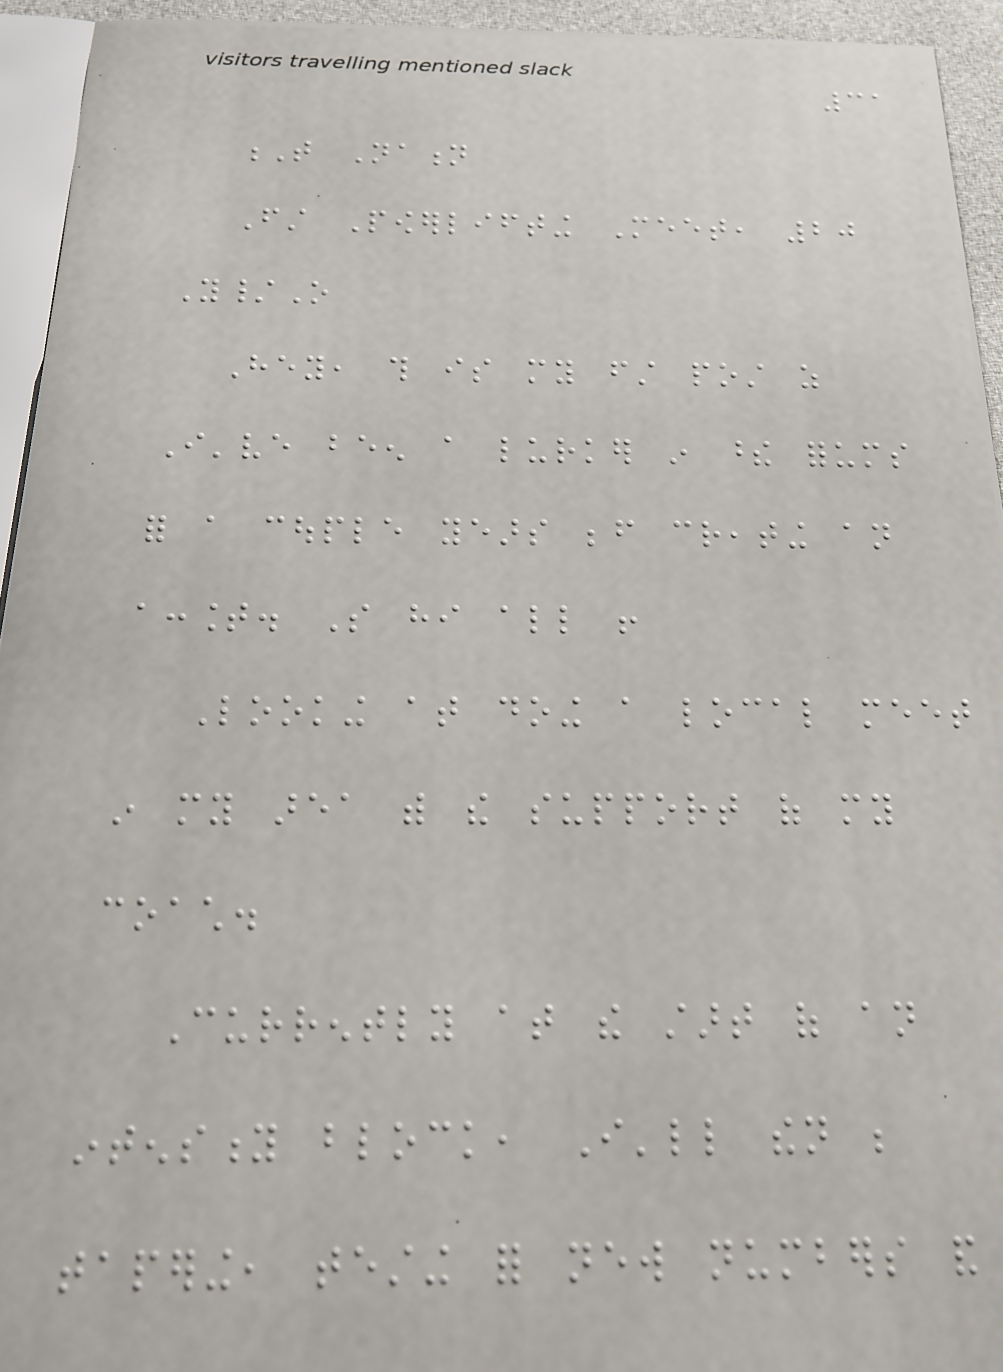31
T Nation
First Powerlifting Meet, 20
Y/O
Hey, this is my first post as
I've been a lurker in these forums
for a couple years before creating an
account. So hi all !
Looking at doing a local meet
in my area with the support of my
coach.
Currently at the start of an
intensity block, I'll then be
tapering, testing for new numbers and
